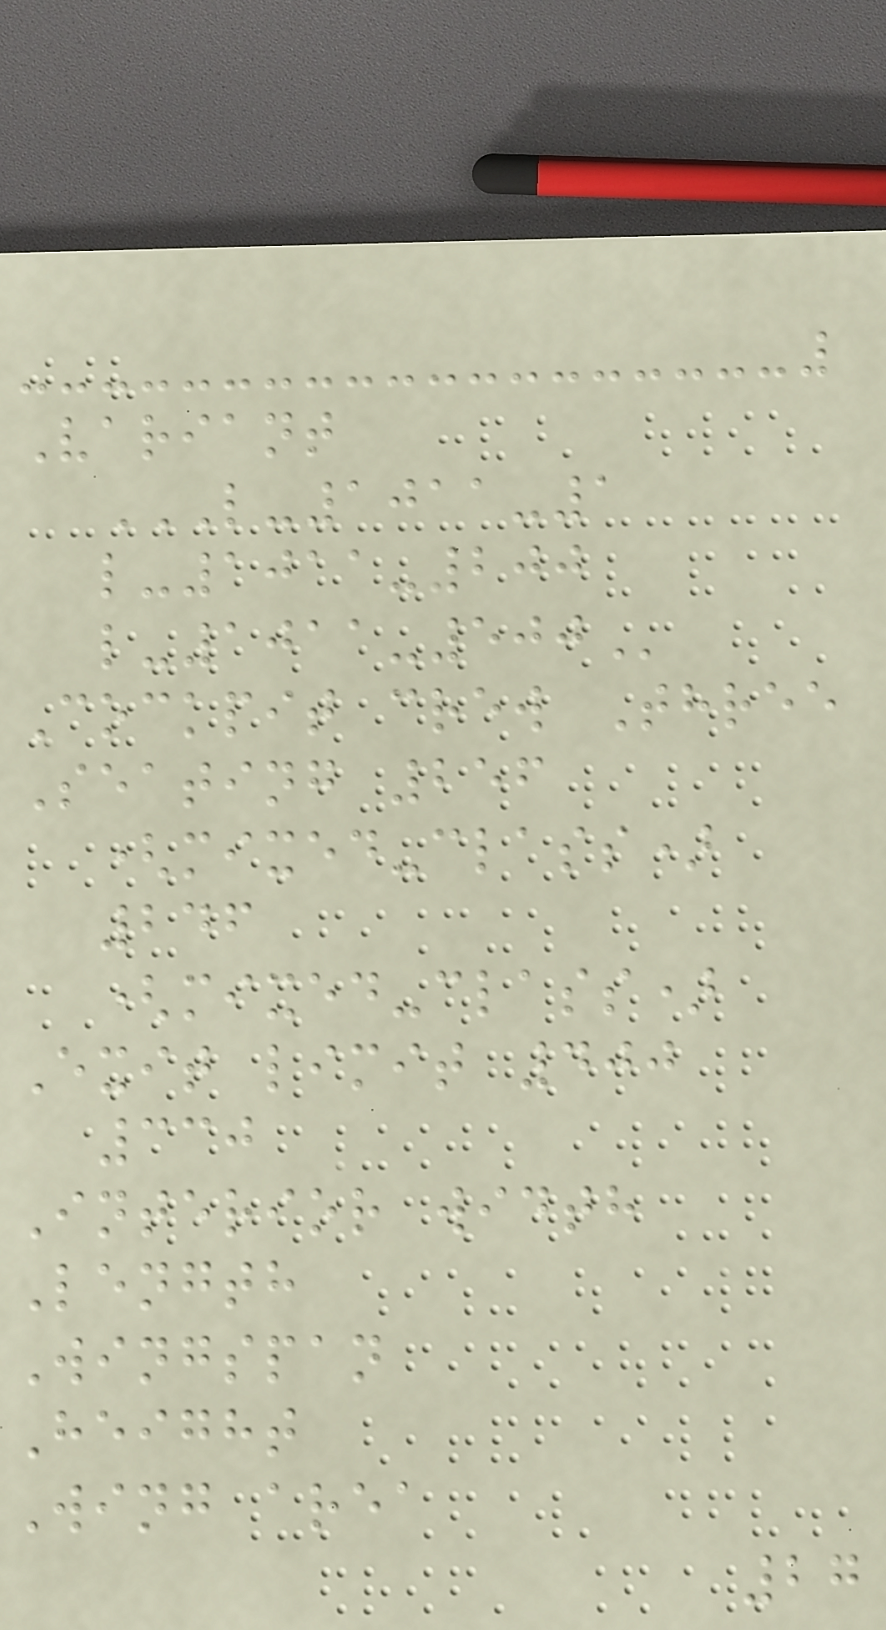Variant
L-1011-1
L-1011-200
L-1011-500
Cockpit crew Three
Seating 256
(mixed-class)
246
(mixed-class)
Exit limit 400
330
Interior width
Length
Wingspan
Height
Wing area
27
